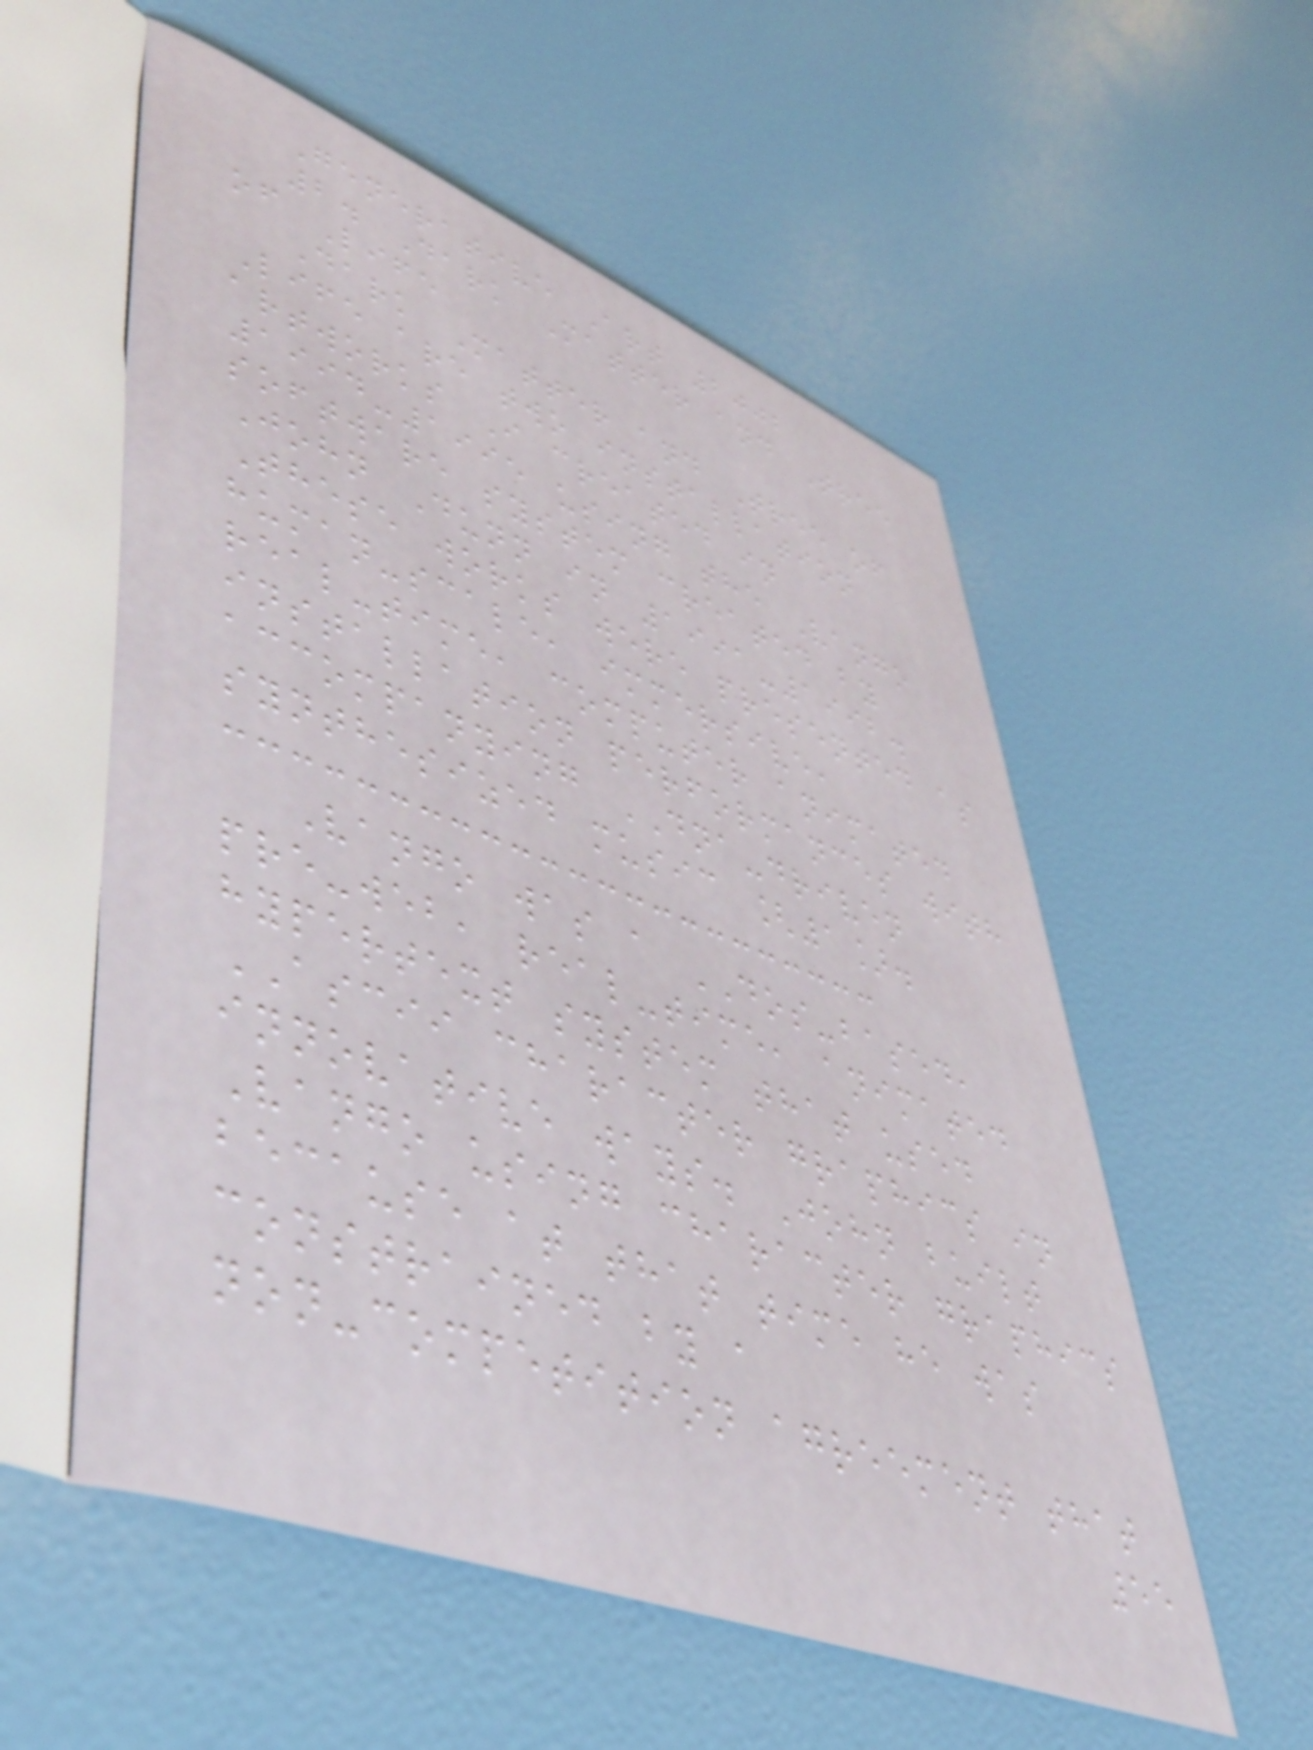Generative Art 2002
2. Dark Matter and Tree
of Life
Dark Matter and Tree of
Life are two installation
artworks I created in
1994-1995 using the Vango
software system created by
John Dunn in 1991-1992.
These works were presented as
human-scale, immersive,
real-time, computer animated
installation performances with
accompanying DNA-driven
synthesized music [1].
Vango was a DOS-based,
pre-web, real-time, animated
hypertext system that used
ASCII character graphics in
innovative ways. John built
Vango using character graphics
because at that time he was
constrained by a
non-competition agreement that
55
